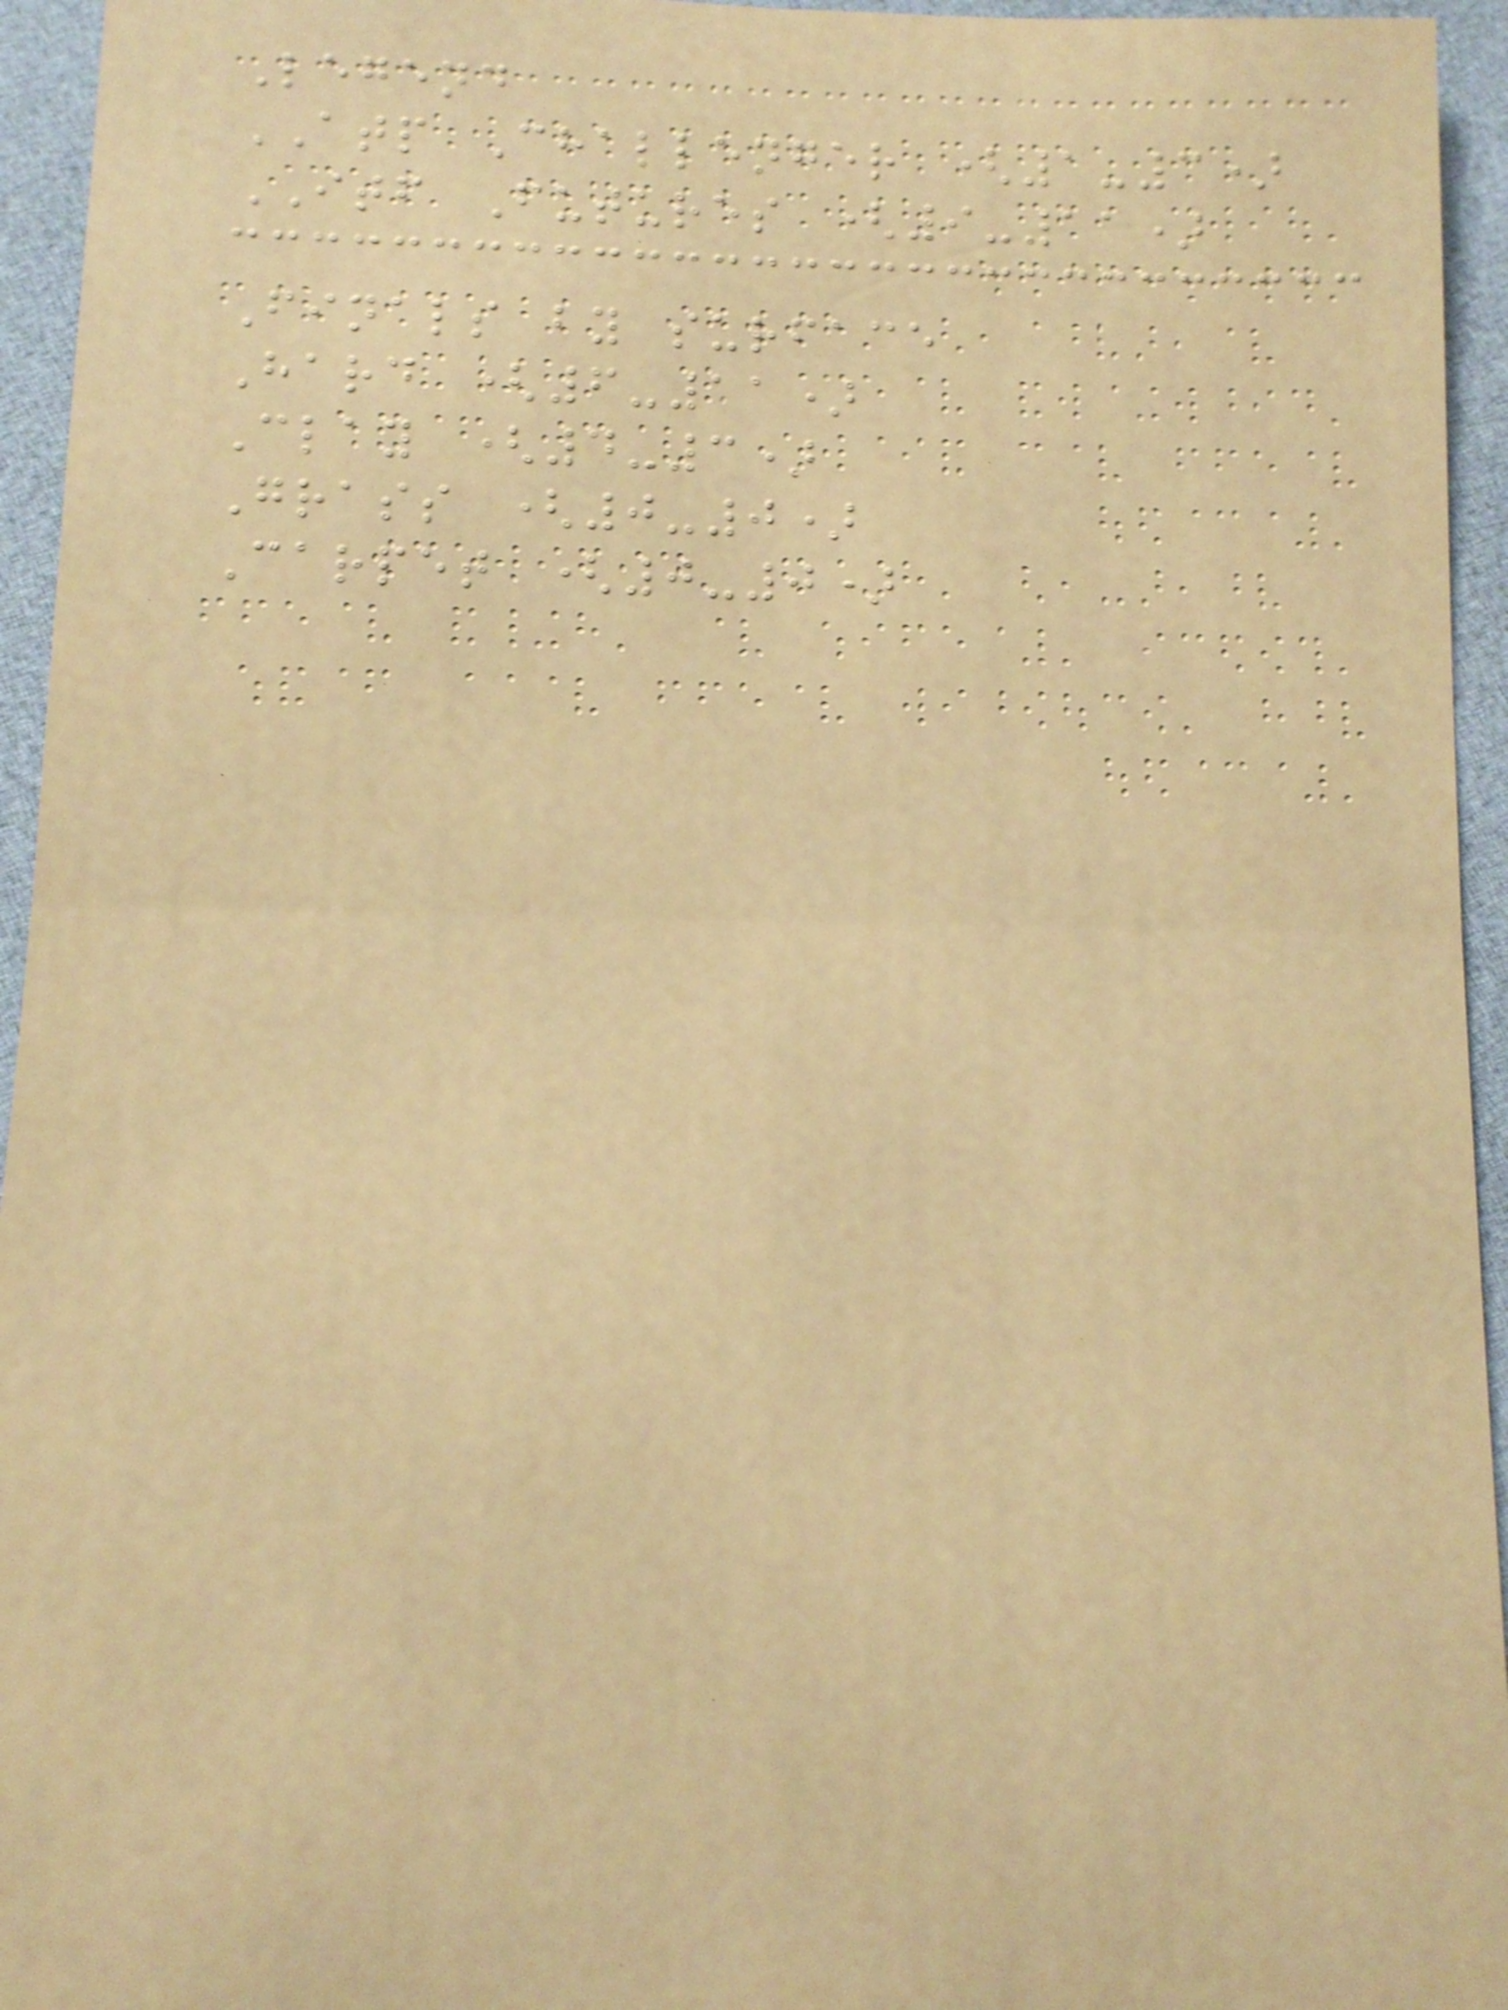Legend
ATP Challenger (1-3)
ITF Futures (9-11)
Finals by surface
Hard (6-11)
Clay (4-3)
Grass (0-0)
Carpet (0-0)
